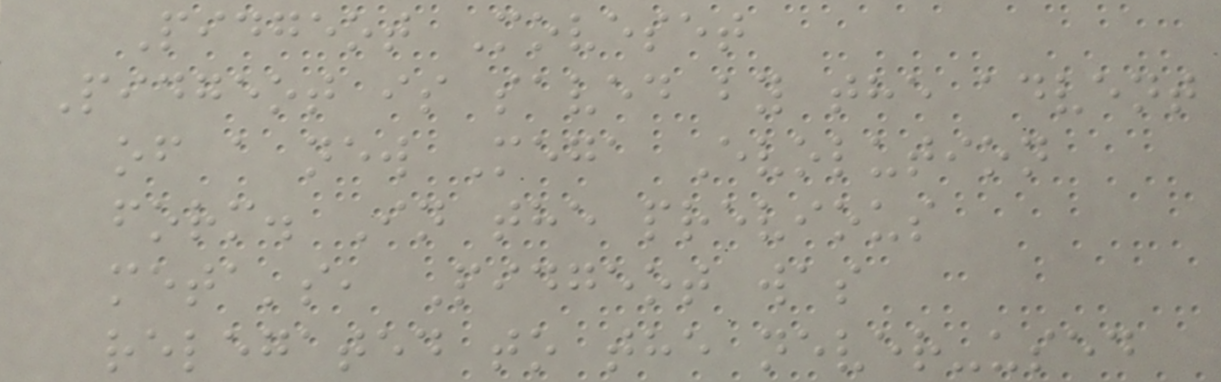Pidgeot Moveset
Pidgeot is saved by the advent
of a new Mega Evolution
form. In the previous
meta's, Pidgeot was
relegated to the never-used
